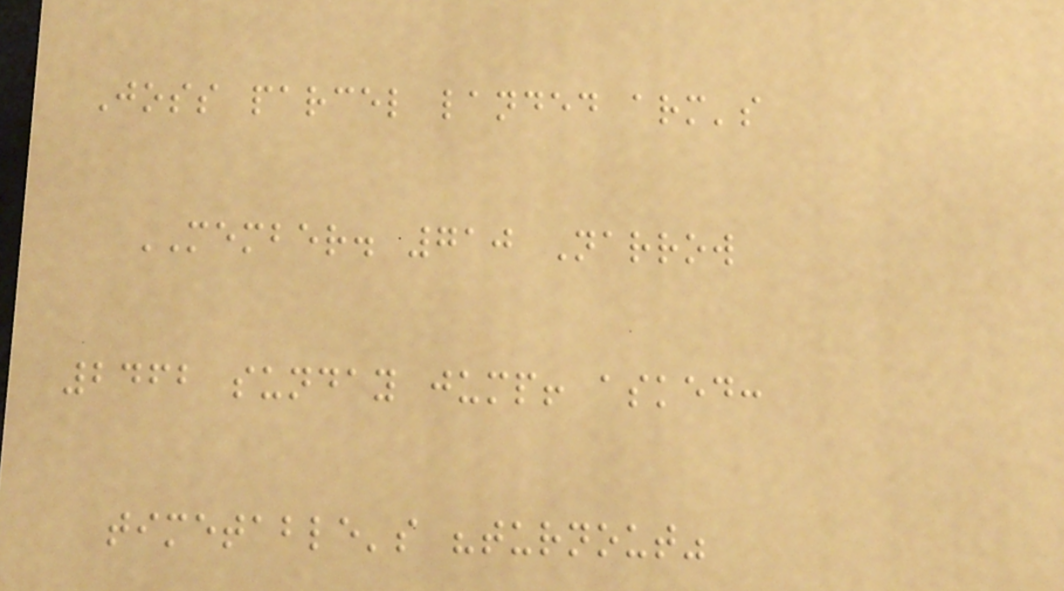Joss parcel landed arm's
MEMBER. 710 Narrow
2462 sunday jump! asked:
timetable's "turnout"
